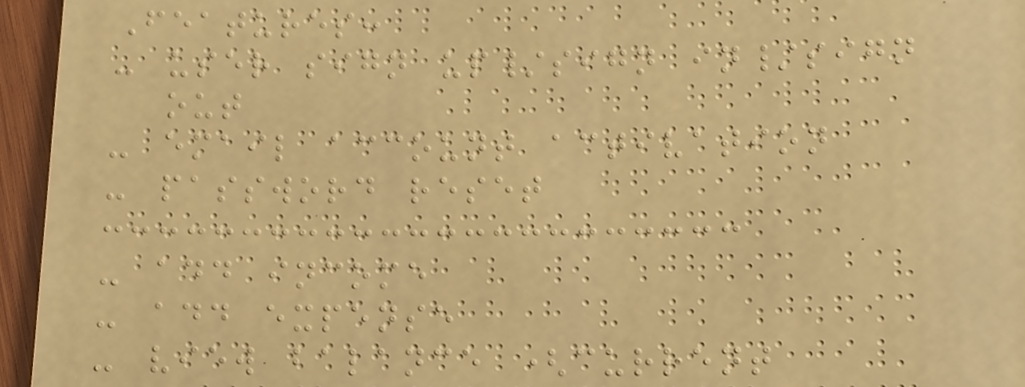Features:
- user sign up/sign in/sign
out
- email account activation
- password reset
- add income
- add expense
- view balance (current
